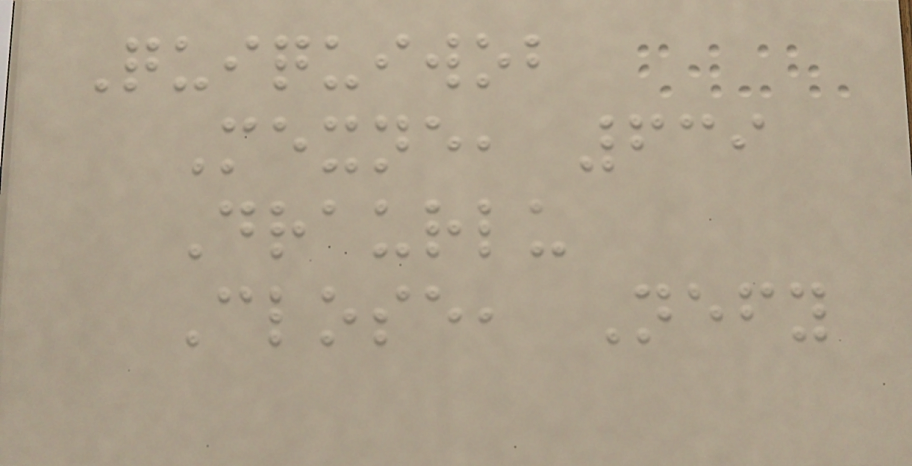Quiquiwob
Mexne, 639
Draurlu
Close, Nefy
